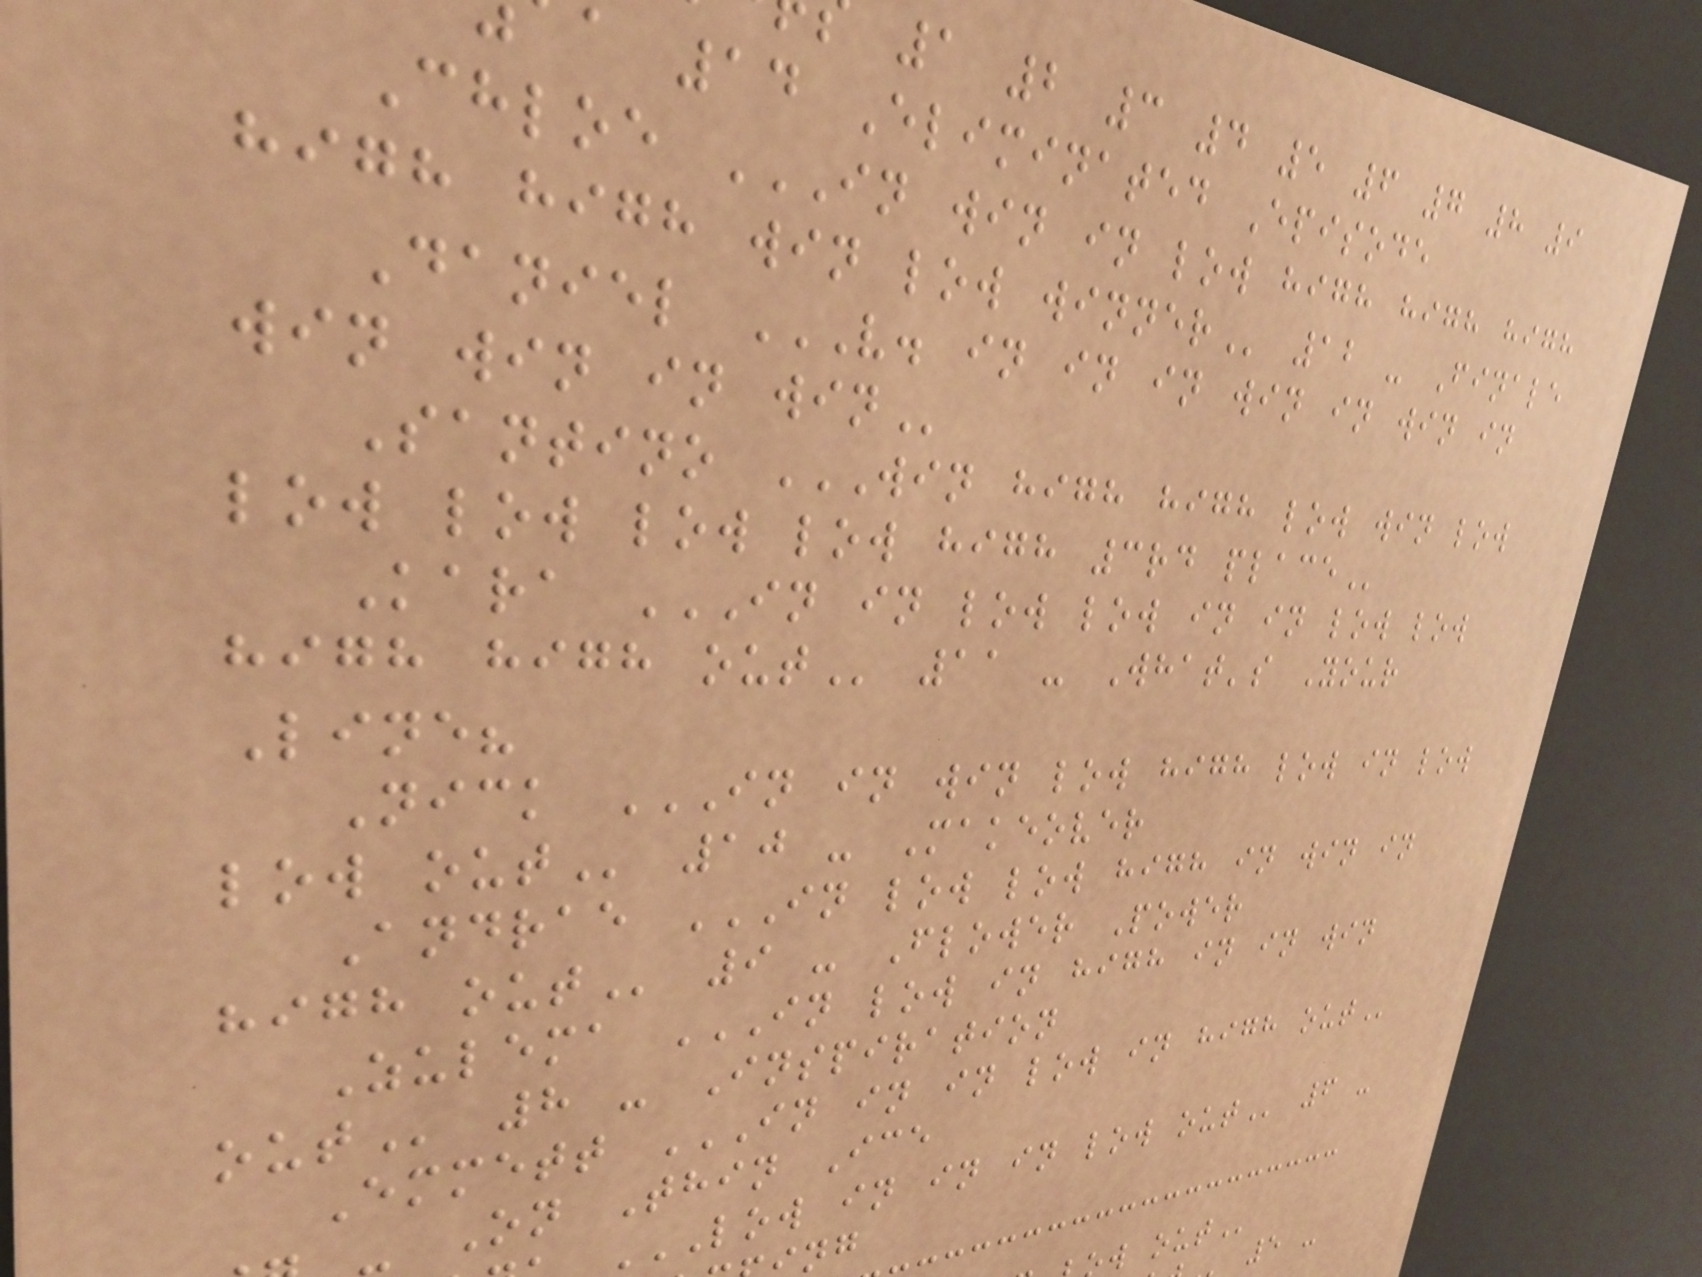1 2 3 4 5 6 7 8 9
a 14 Eliminated Episode
Chloe IN WIN IN LOW HIGH HIGH HIGH
high high win low
Daniel V. IN IN IN WIN IN WIN IN
win win in
Santino WIN HIGH HIGH LOW WIN LOW
low low low low high 3rd
Kara IN IN LOW LOW IN IN LOW LOW
high high
Line?
Nick IN IN WIN LOW HIGH LOW IN LOW
Andrae IN LOW LOW HIGH IN WIN IN
Zulema IN LOW IN HIGH IN IN WIN
8 - Inspiration
Emmett IN IN IN LOW IN HIGH OUT
On Thin Ice
LOW IN IN IN LOW OUT 6 -
